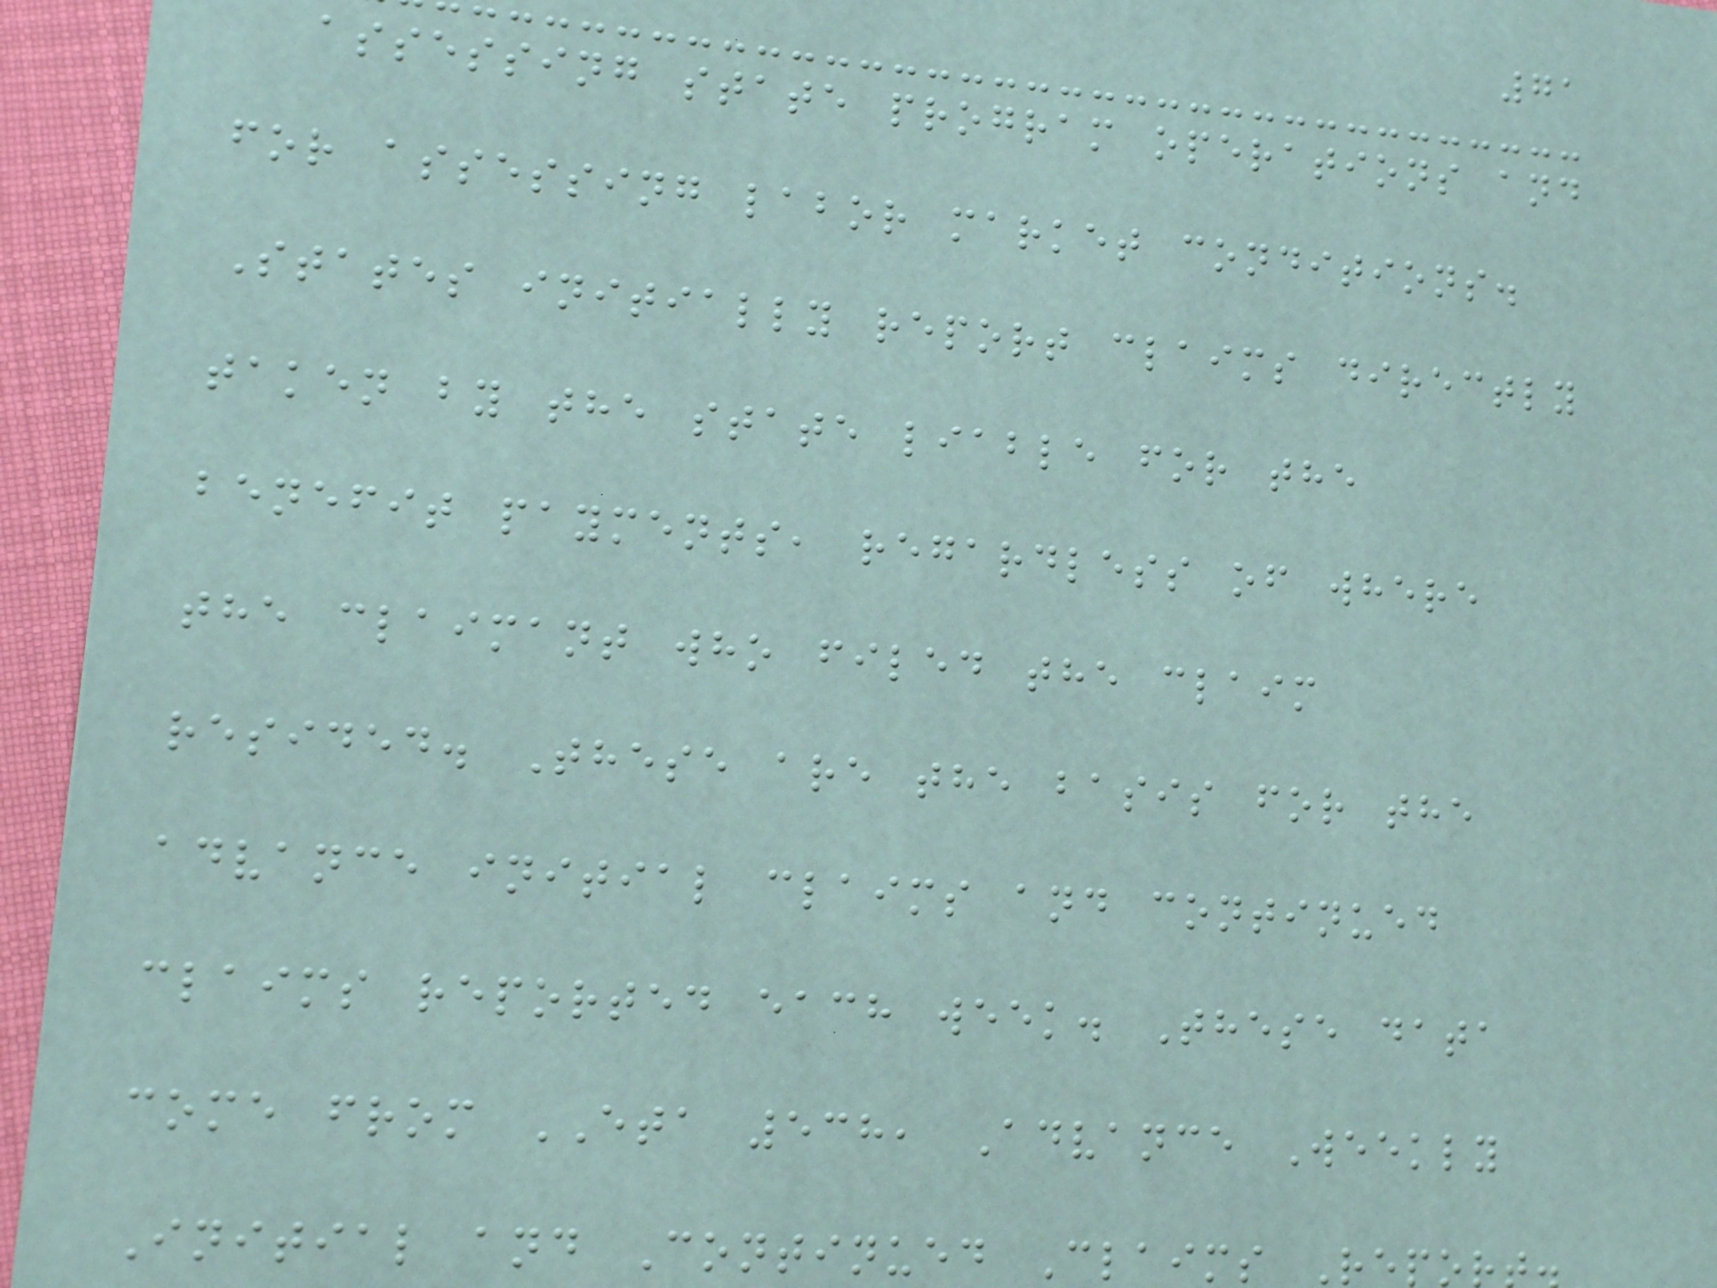71
assessing state program operations and
for assessing labor market conditions.
States initially report claims directly
taken by the state liable for the
benefit payments, regardless of where
the claimant who filed the claim
resided. These are the basis for the
advance initial claims and continued
claims reported each week. These data
come from ETA 538, Advance Weekly
Initial and Continued Claims Repo
